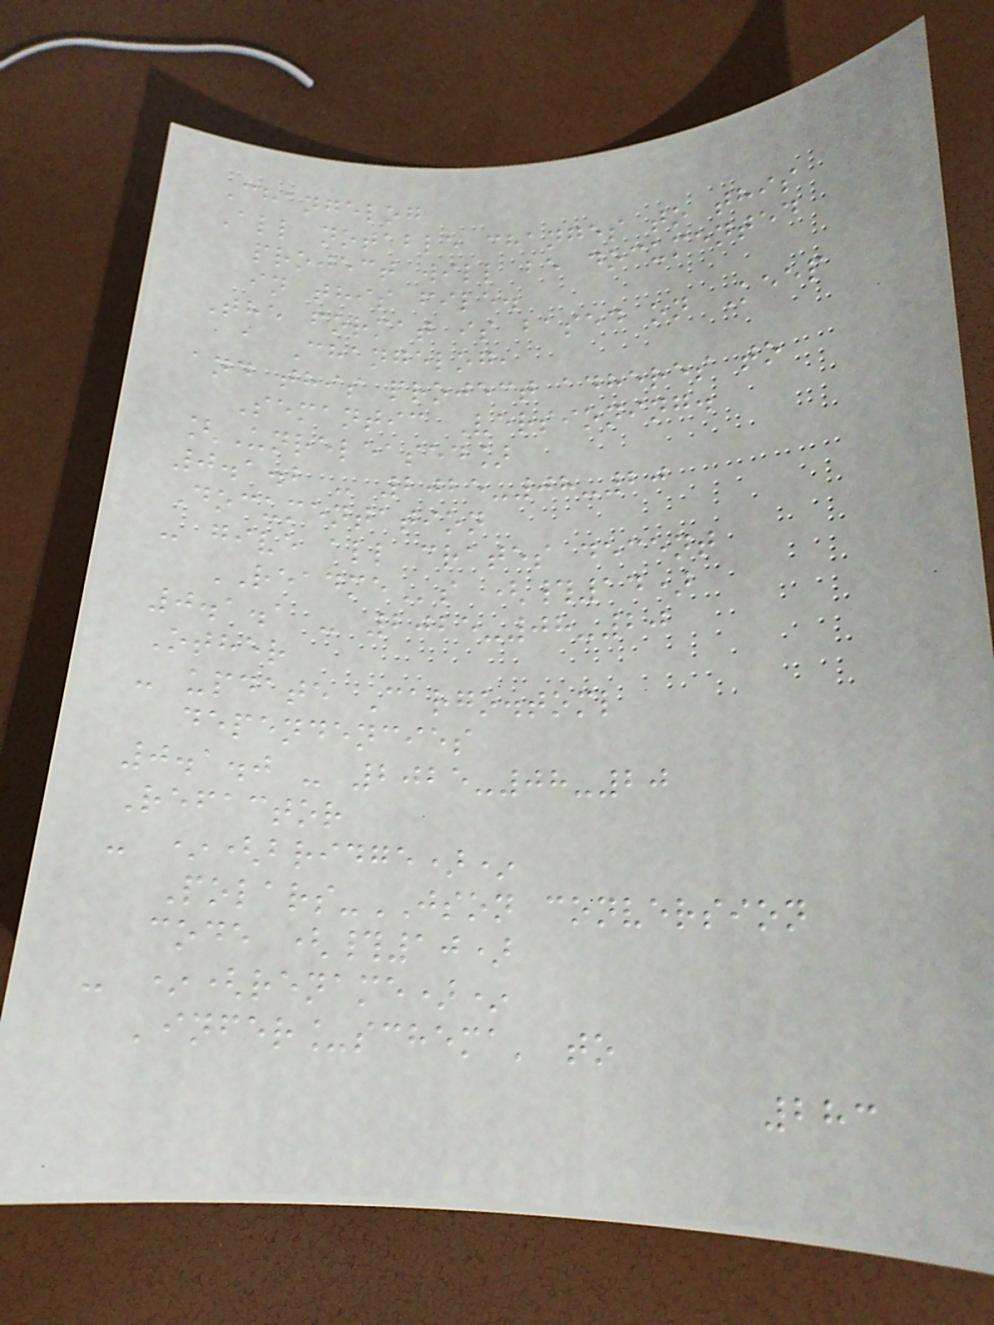Changelog
All notable changes to this
project will be documented
in this file.
The format is based on Keep
a Changelog,
and this project adheres to
Semantic Versioning.
[Unreleased]
0.1.2 - 2025-08-20
Documentation
- give all crates decent
READMEs (#14)
0.1.1 - 2025-08-20
Other
- update Cargo.toml
dependencies
0.1.0 - 2025-08-20
Refactor
- *(bridge)*
Polars-JSON conversion
code (#10)
- *(rename)*
'infer_schema' to
283
